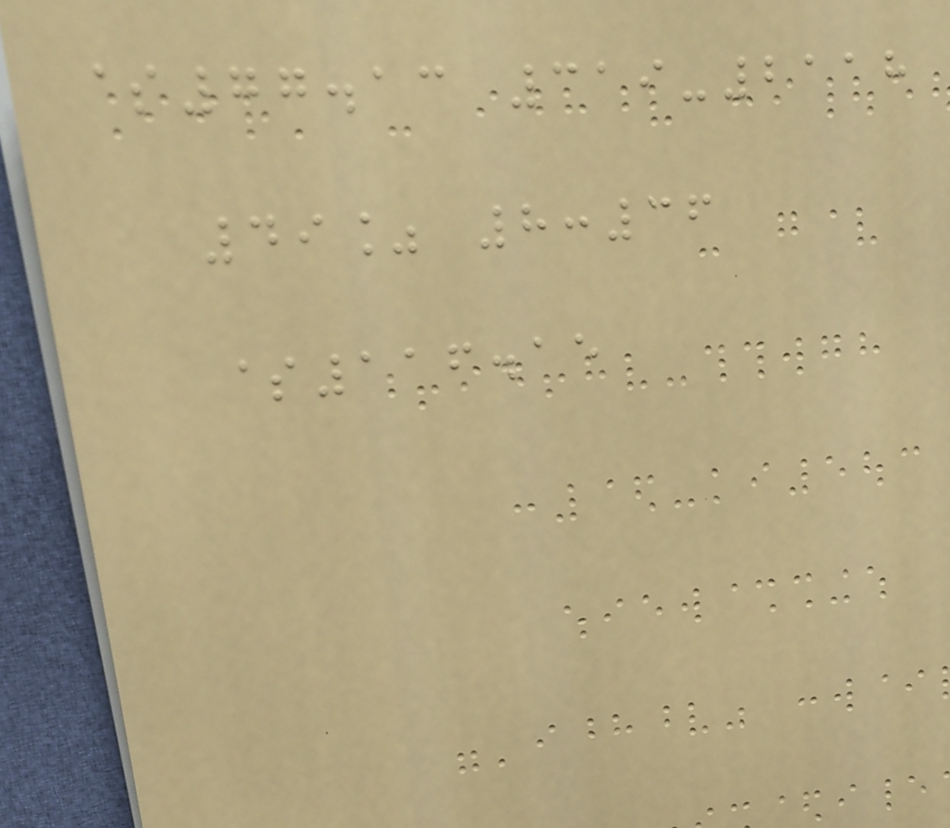$77.13 319-2118
49% 8:36
$116.15
